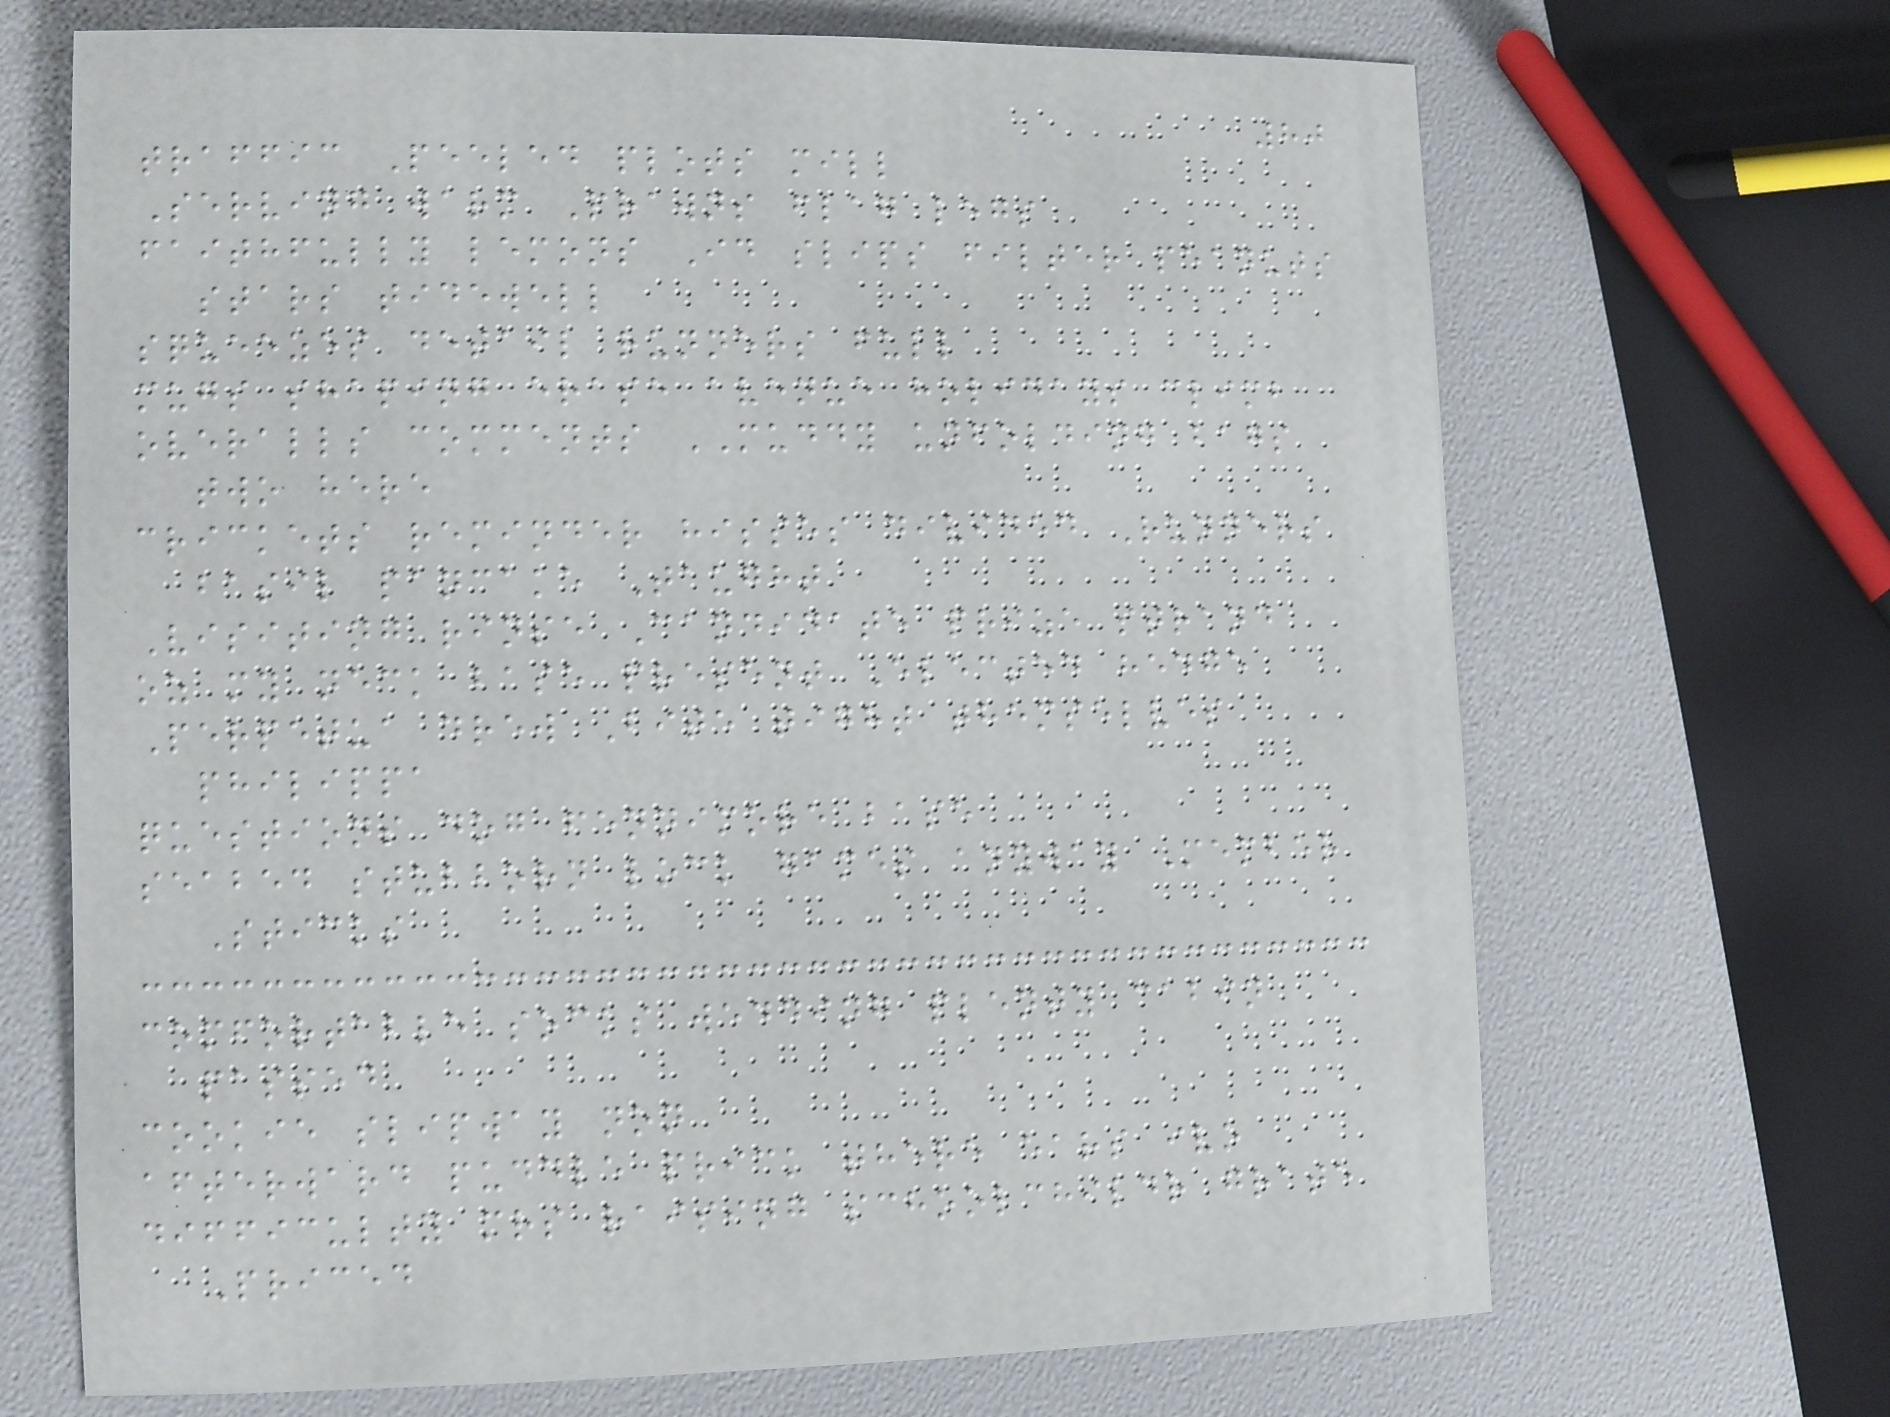80
traffic Peeled plots mill
Serving warm Prawns flag legs
faithfully lemons Id slips filter peanuts
stars tidewell
squeezes detail runners full
mugs shaping erase avenue holidays climb
overalls comments MUDDY unfolding bags
two here
crickets reminder hisses divided Runners
basil pancake Taught
Visiting rinse Candidate prize strand
oz my neck base present Elected hedge
Perpetua drew Bite tight themselves
philippa
questions dog fennimore base
seabed stubborn lock games anyway Member
Sticks
comfortable socks wedding plenty cabin
passed
cookie slipway non
afterward puddle prick there ears ivo
difficulty mrs raising schoolchildr grate
Priced
